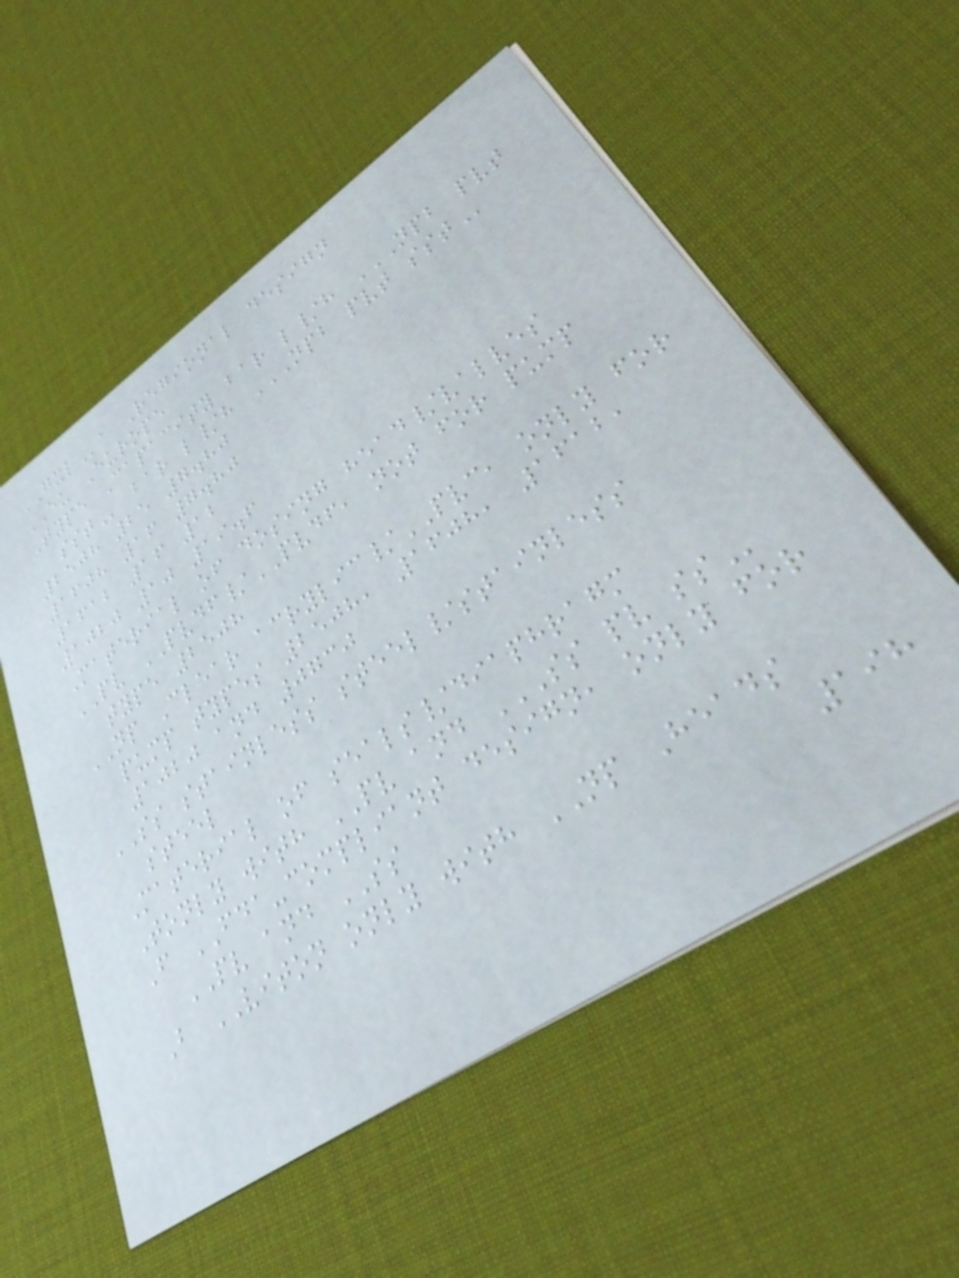GXLa Regional design
EU Europe
Type Capacity bar l/h NPB PVT
SST bar l/h NPB PVT SST
2508 25 7.80
1608 16 7.80
1612 16 12
1020 10 19.6
Material of dosing head/valves
PV PVDF/PVDF, not for pump
type 2508
NP Clear acrylic/PVC, only for
pump types 2508, 1608, 1612,
1020 and 0730
SS stainless steel/stainless
steel
Material of seals/diaphragm
Tonly with PV and SS PV SS
F FDA-compliant design, only for
PV and SS
B VITON only with NP Heads
198
